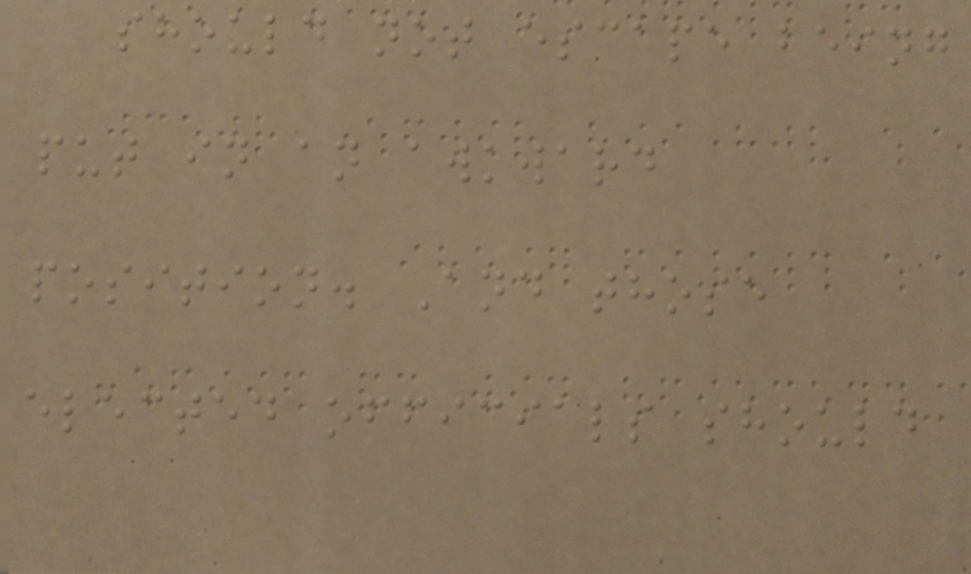should not escape being
put in an awkward
position. And those
elected officials should
